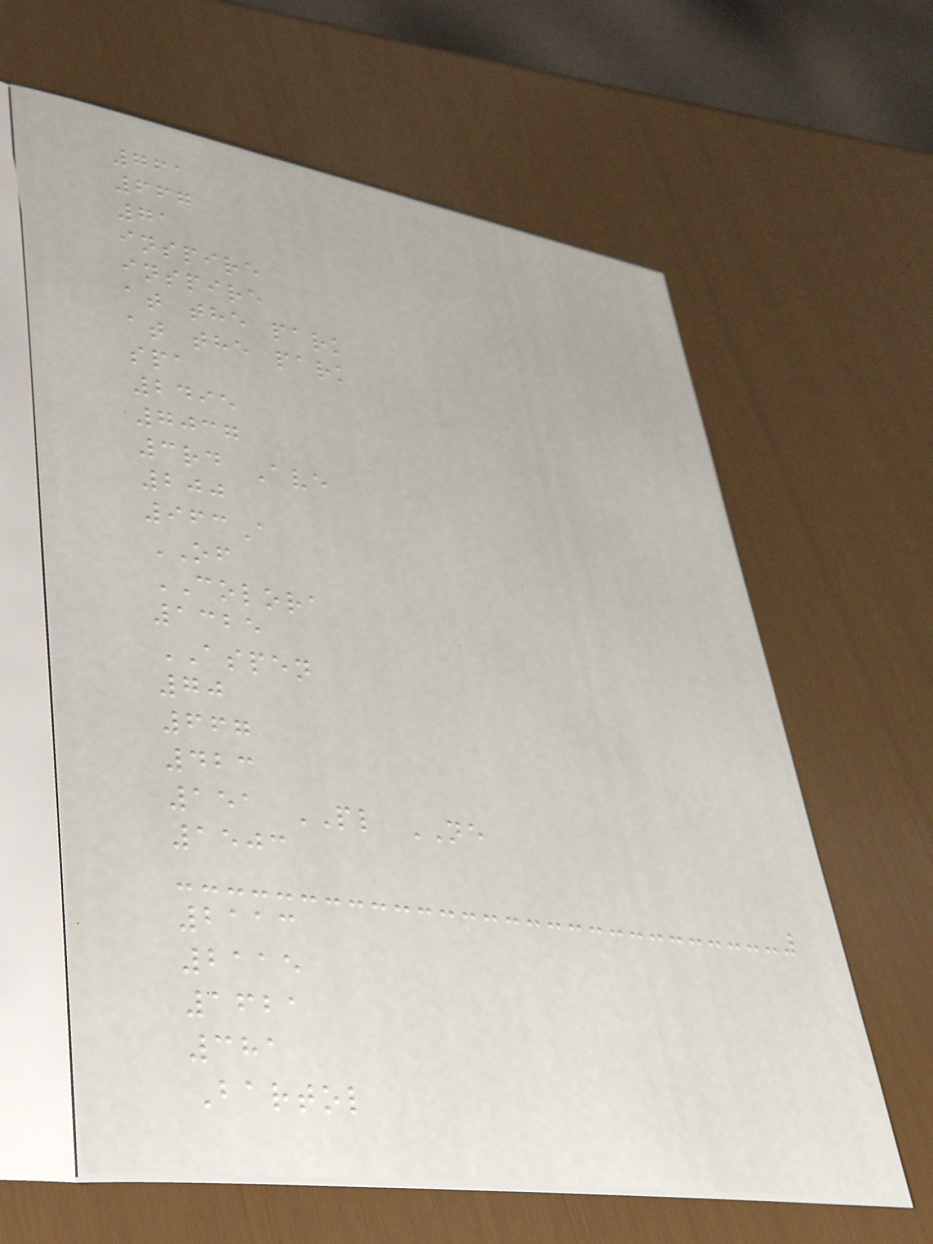761
667
71
inspire
inspire
at the park
at the park
spa
2495
7037
3rd Ave
200
963A
OF
COLORA
1325
ASPEN
70
667
423
151 PL NE
1503
2113
2115
1621
381
Bartol
